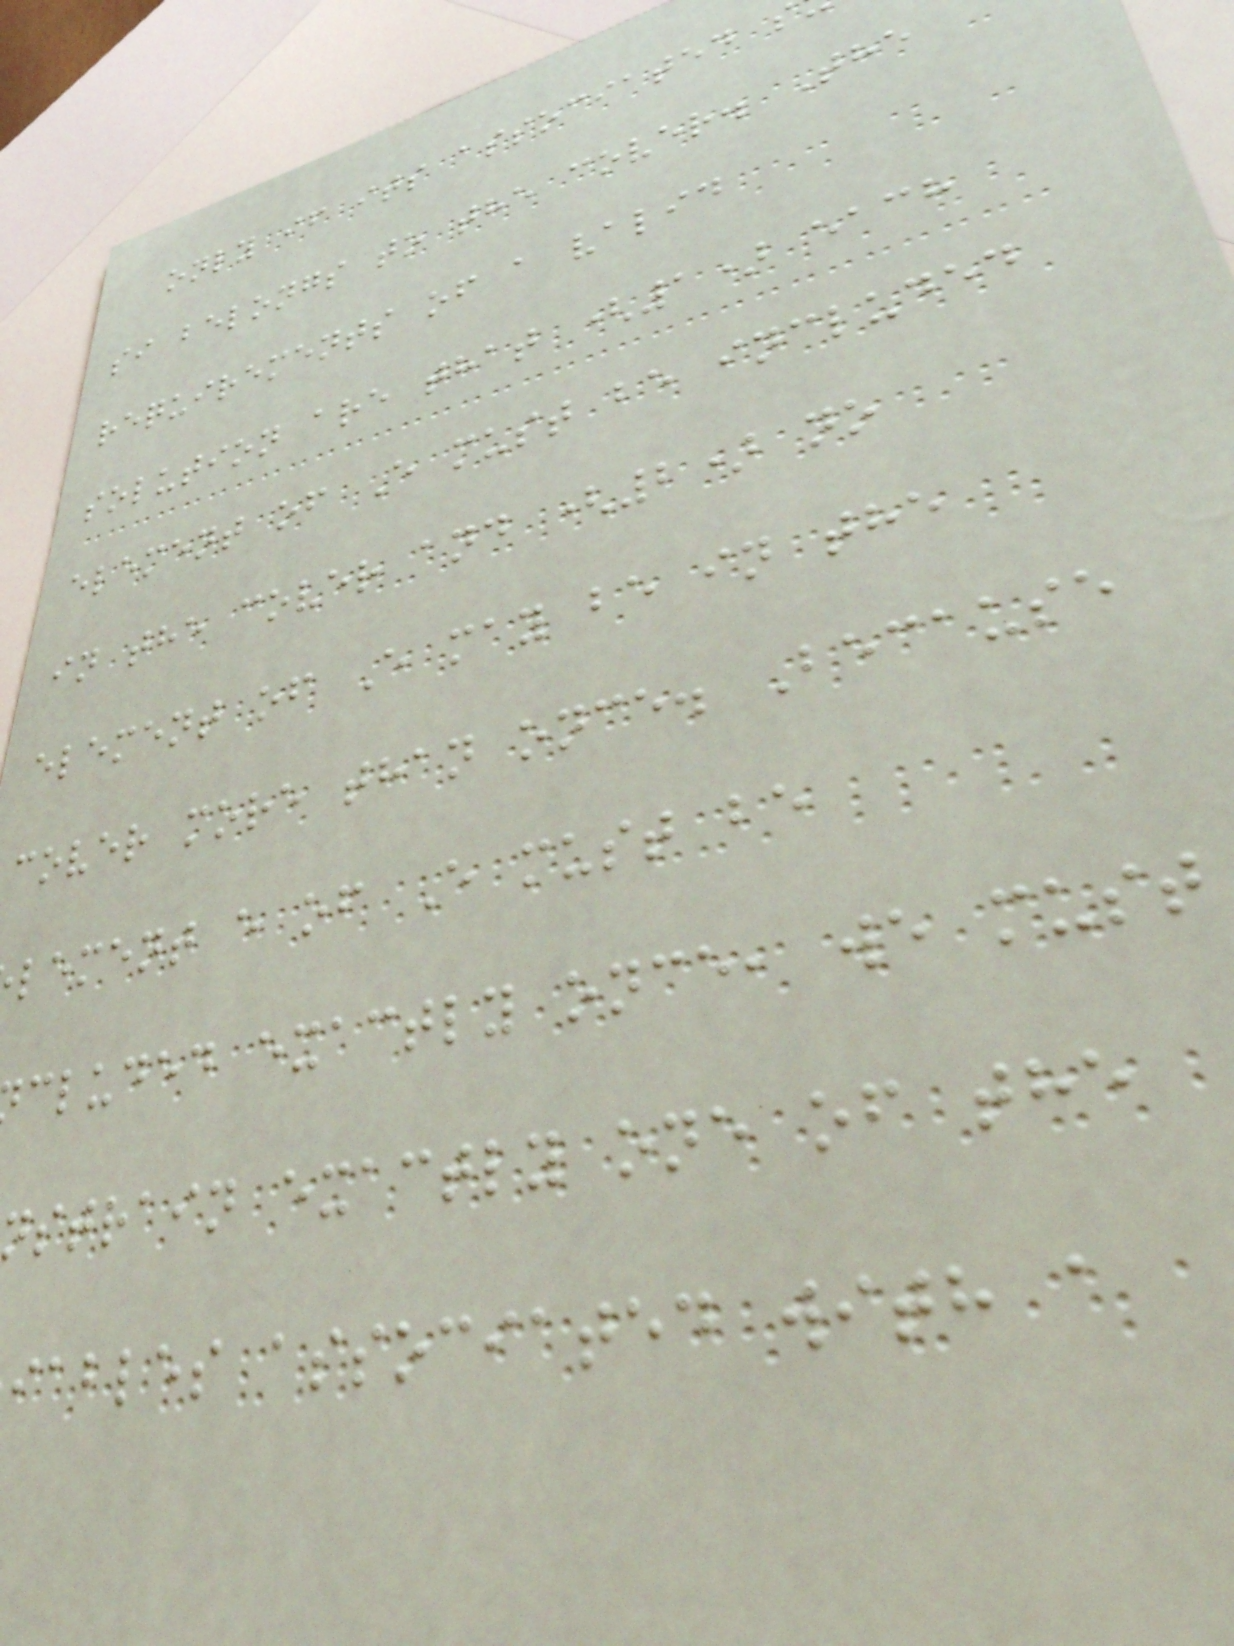only if its associated
si belongs to the cover. The
requirements of a valid
solution are that (1) each
element of E must be included
in the cover and (2) no
element of E may be in the
cover more than once. Because
lement e of E must be
cluded exactly once, we must
nstrain exactly one of the
iables associated with a
